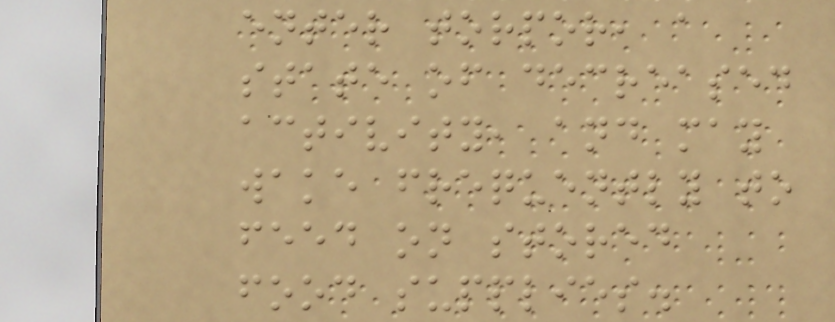enter torpor, a
state of decreased
activity, and may
wake frequently to
feed on stored
food supplies.
